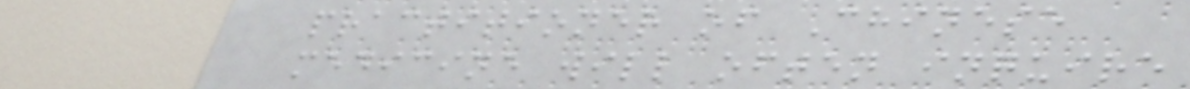practitioner of Chinese
medicine will often inquire
